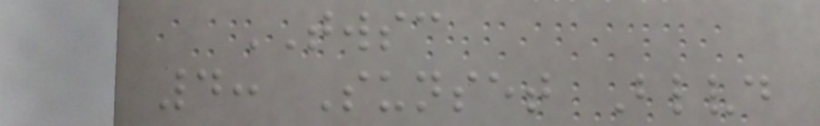TWSC
4: Sunset Blvd
